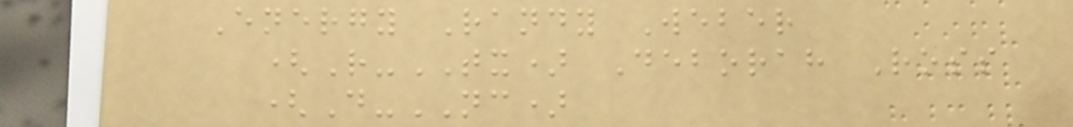Energy Randy Weber
(R-TX) Deborah Ross
(D-NC)
